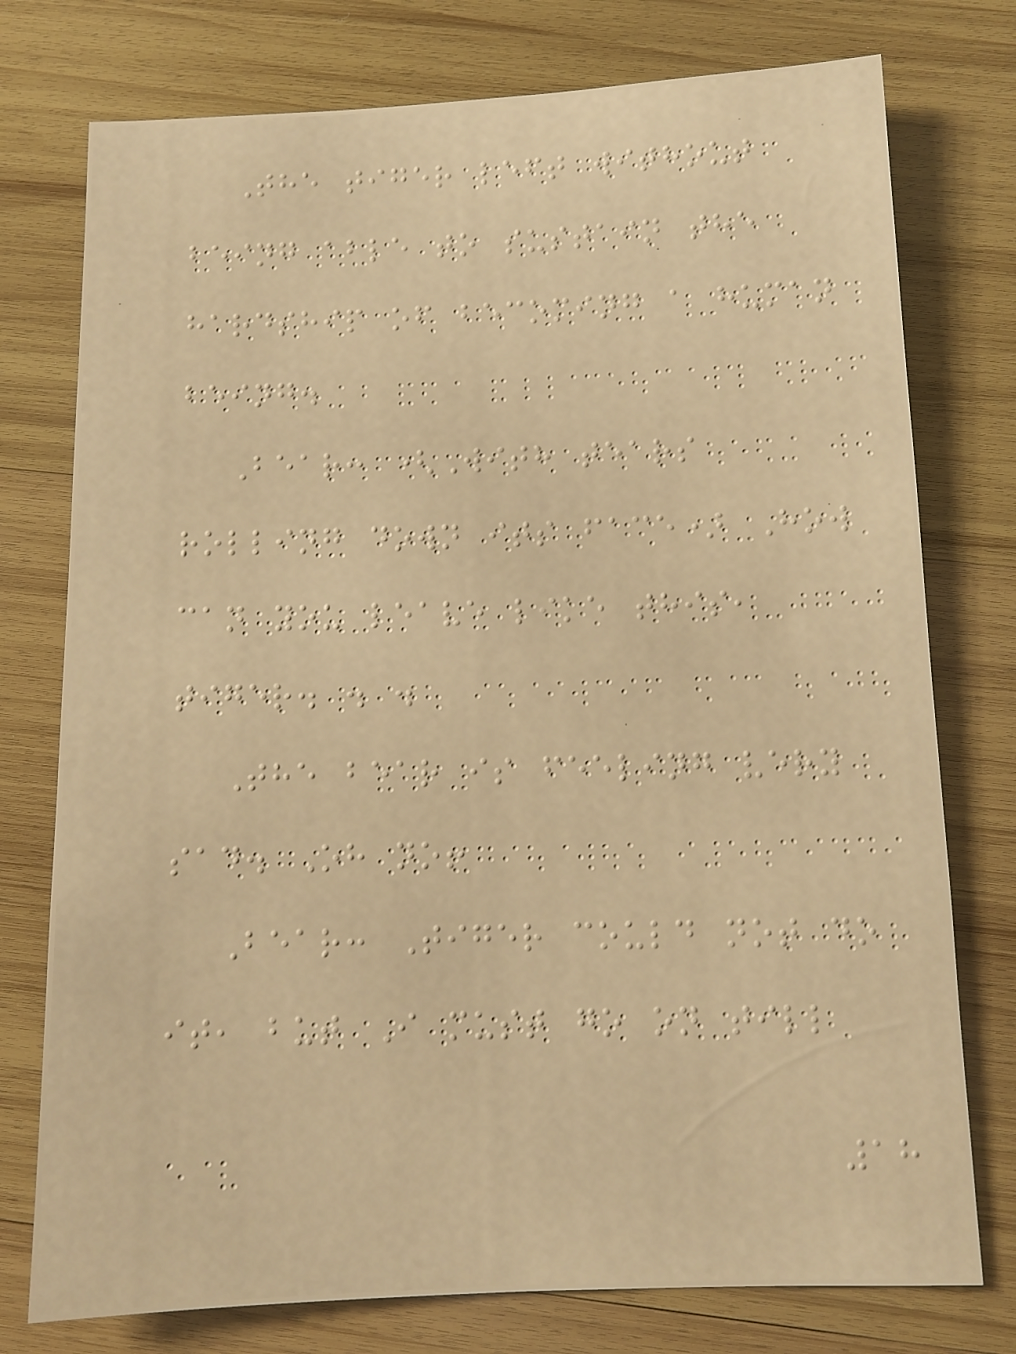The tiger left without
being able to sustain the
hardship of becoming a human
being.
Bear: (With tears
rolling down its face) How
can you leave like this,
tiger. . .
The bear is feeling very
sad. Oh no!
Bear: Tiger could not do
it, but I must go on till
18
